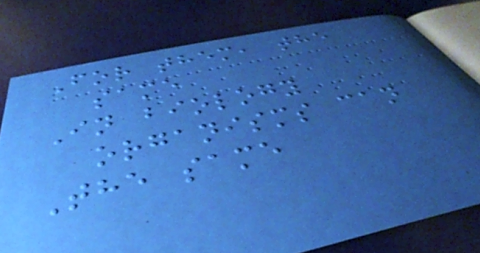For them, the
same
In biology
organisms can
The same
